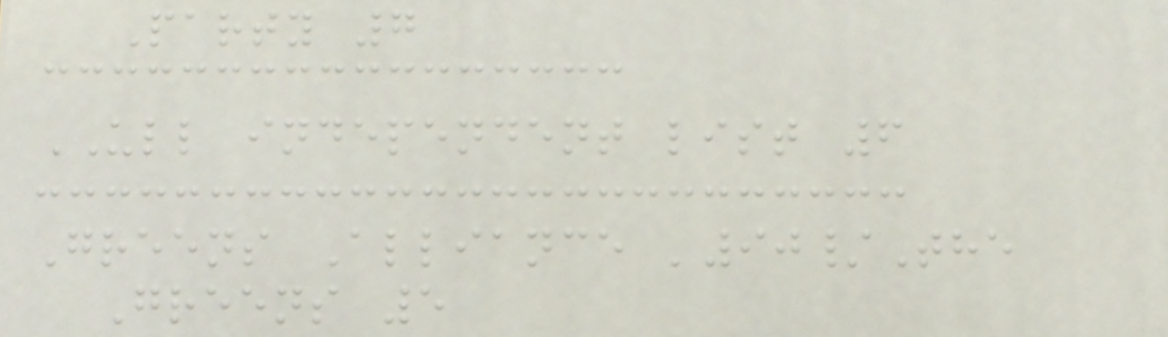Party 7
ULL independent list 6
Greens Alliance '90/The
Greens 5
